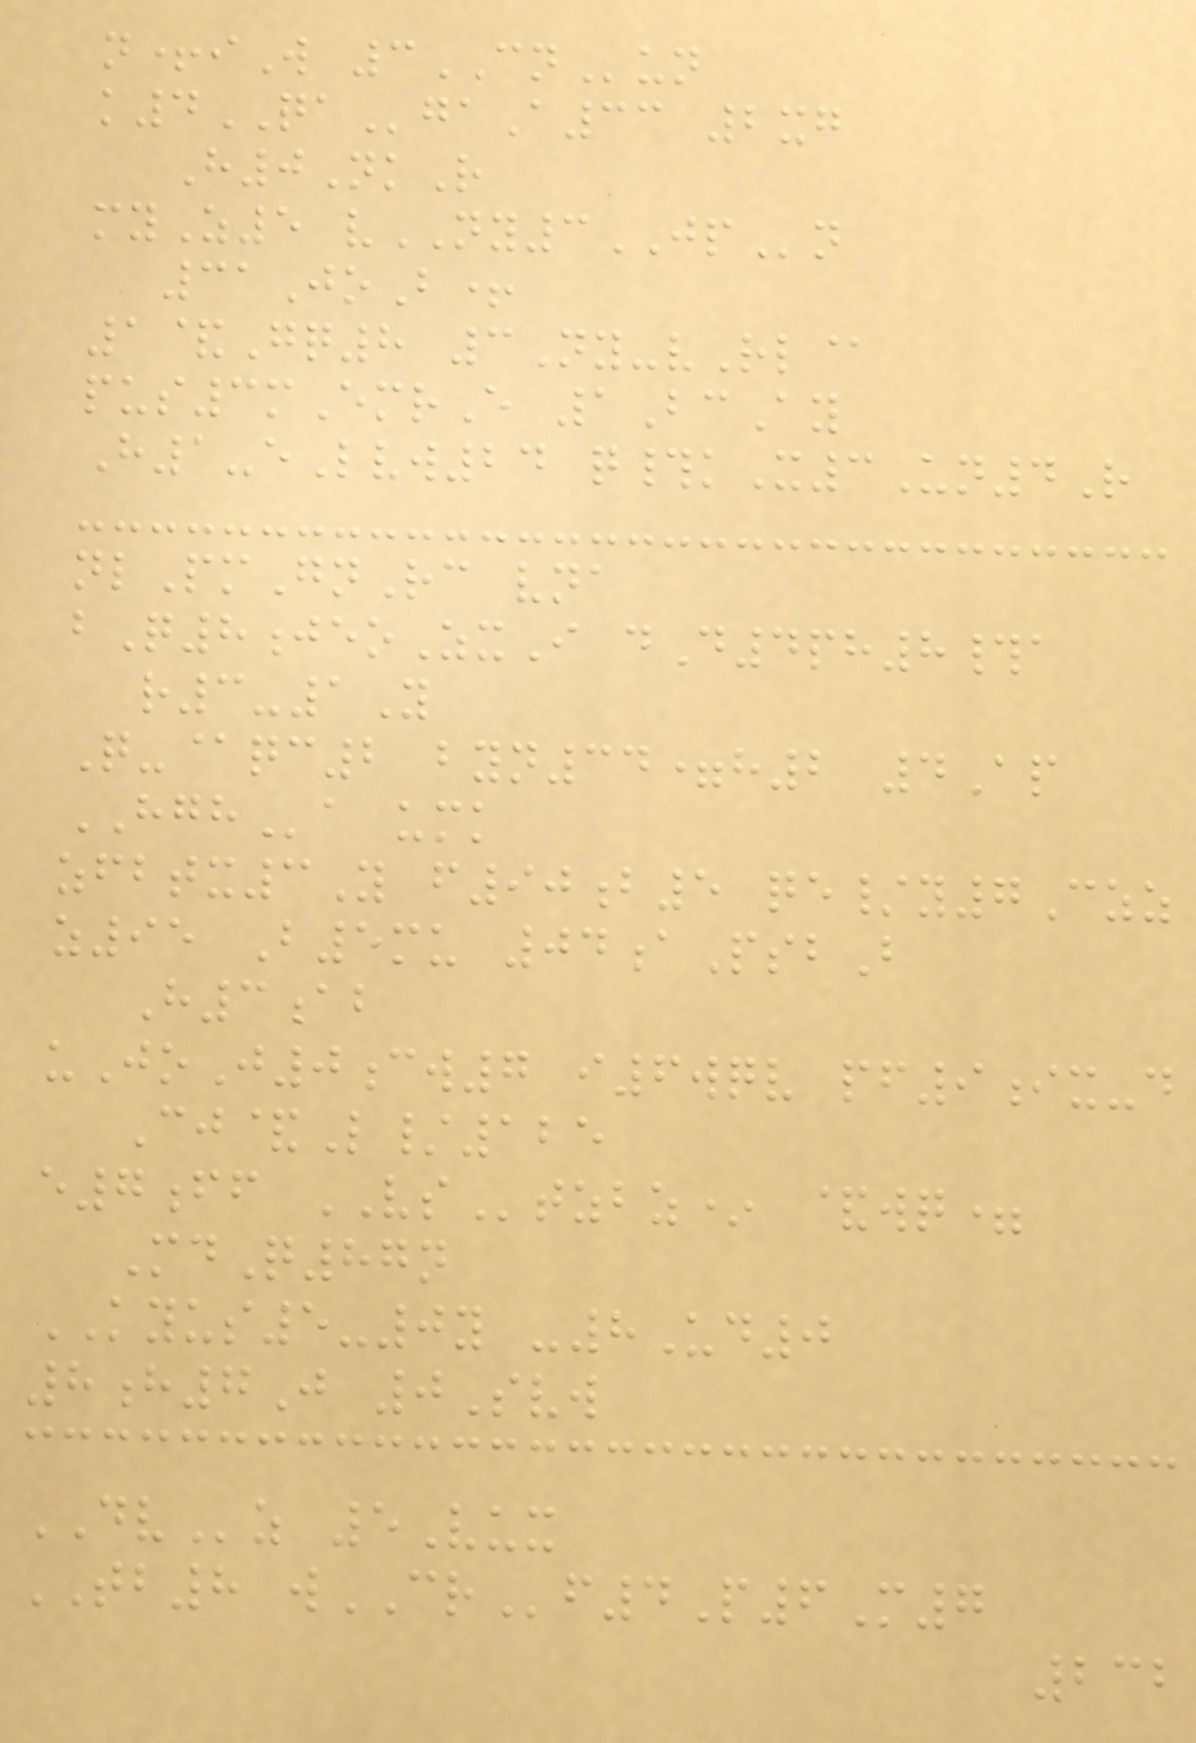n+iW 3CNun
k4QAgaA33 2xg
H0NkR
myZ5 vNY3JPn
31JoB+
1&Gq8 3Ny-vRl@
pus3mEmrE 1BcAy
H1-eLvw24 q#kX3Un4R
nlPmGnRc vna
bQ8jeoZxI dD4ph8#a
r3-1Y
Q-@qc2 byn34=h2 4Ap
HGHa umk
zfbtx3Y f90b5 qe/y7Czz
z95 B5mu 04aPsbB
H3ab
uJoJ0cw7 i6wqv pf9ix-d
Cj&L/125
e7ff VStzbz* &wq=
MdQ87n
KYUS5-0y -8Ud0
8h7J 0Svw
DVz 5Vux
TB8 wCRf4P6M7
232
